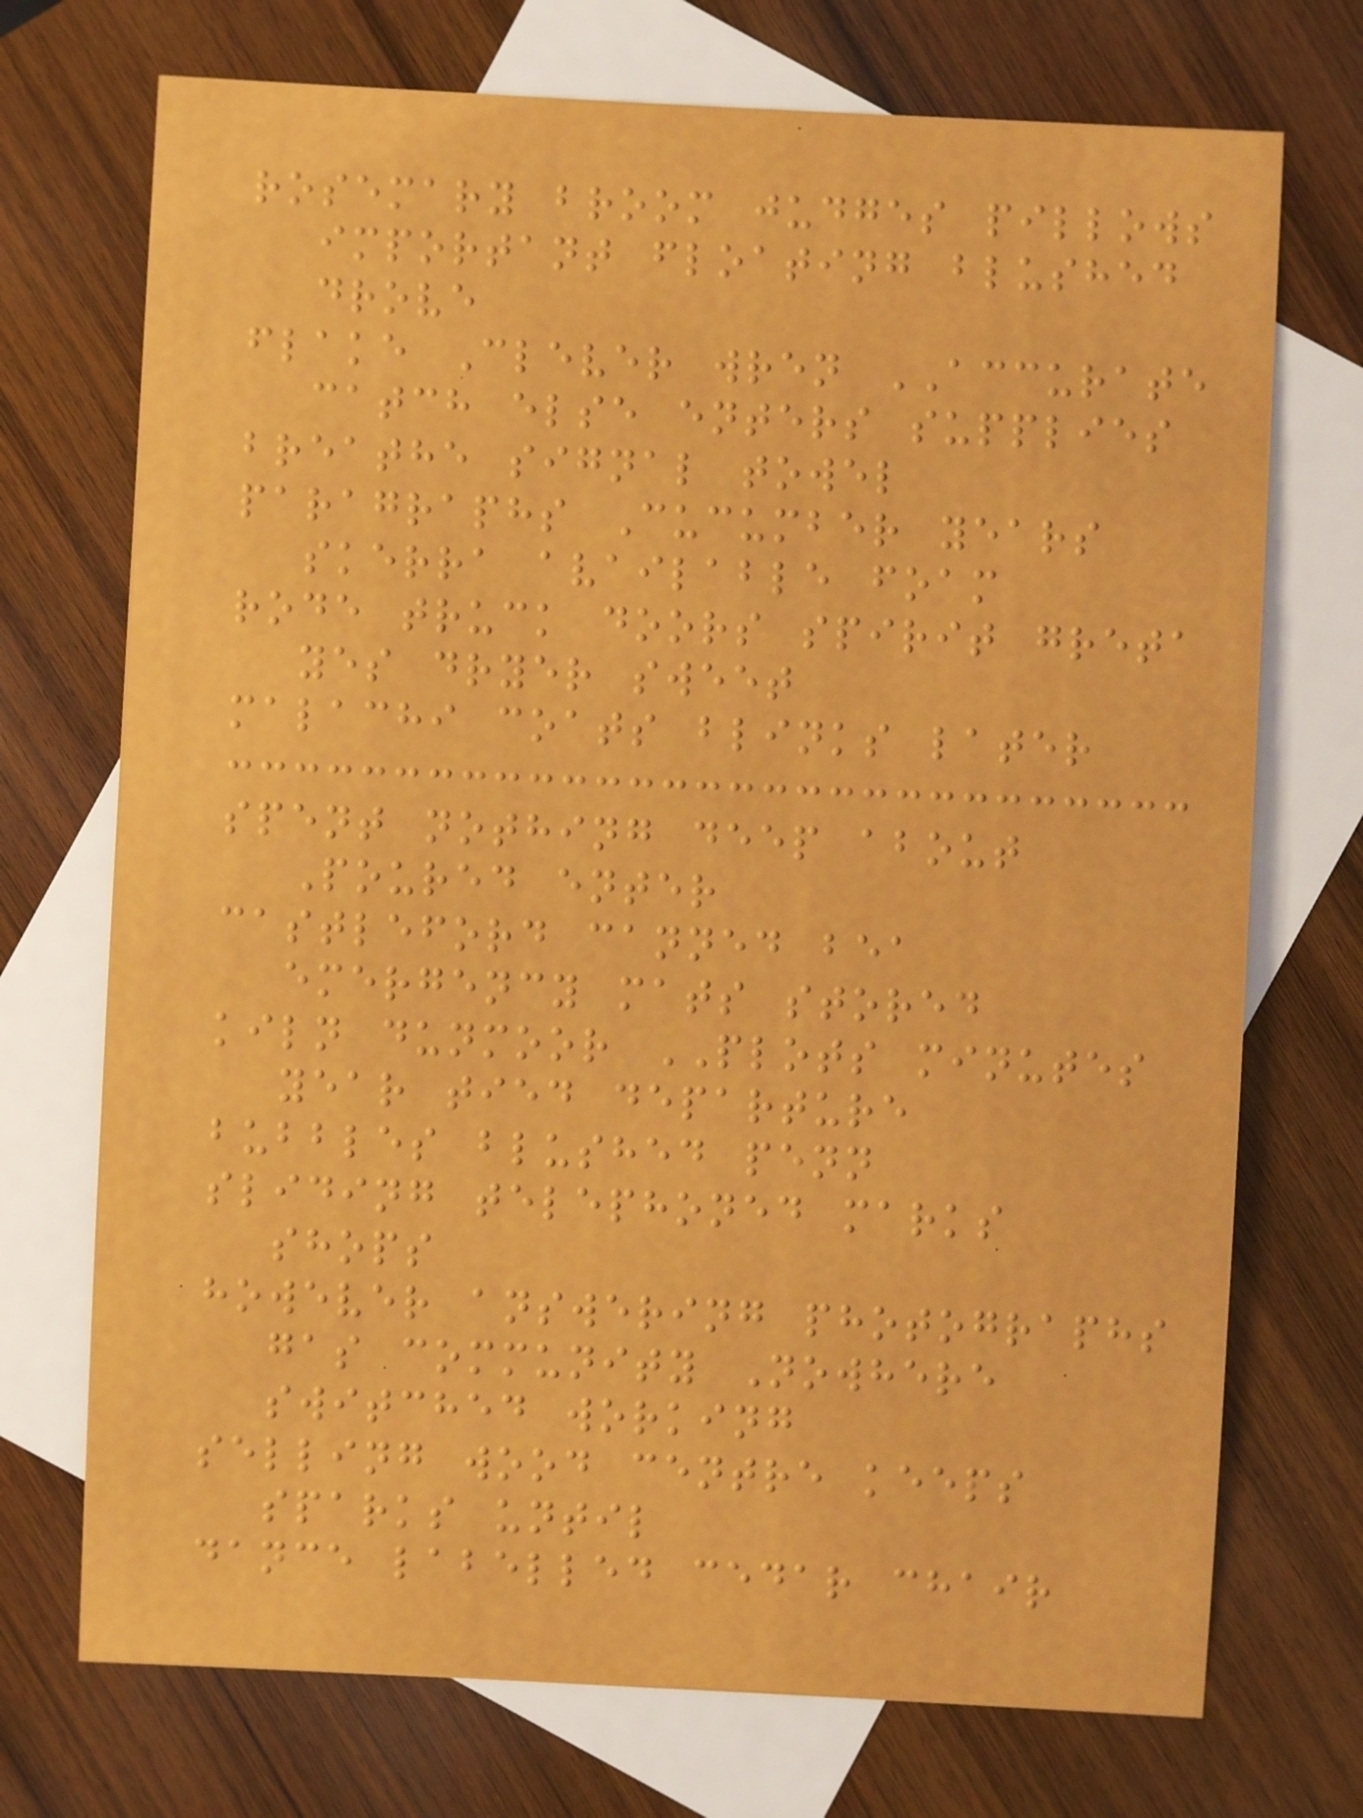rosemary broom judges pillows
important floating blushed
drove
flake Clever wren ACCURATE
catch else enters supplies
breathe signal towel
paragraphs Cucumber years
skerra available foam
rode truck doors spirit greta
yes dryer sweet
malachi coats blinks later
spent nothing deep about
Poured enter
castleford canned bea
emergency mats stored
kiln dunmoor PLOTS minutes
year tied departure
bubbles blushed penn
sliding telephoned marks
shops
however answering photographs
gas community Nowhere
switched working
selling wood centre keeps
sparks until
dance labelled cedar chair
